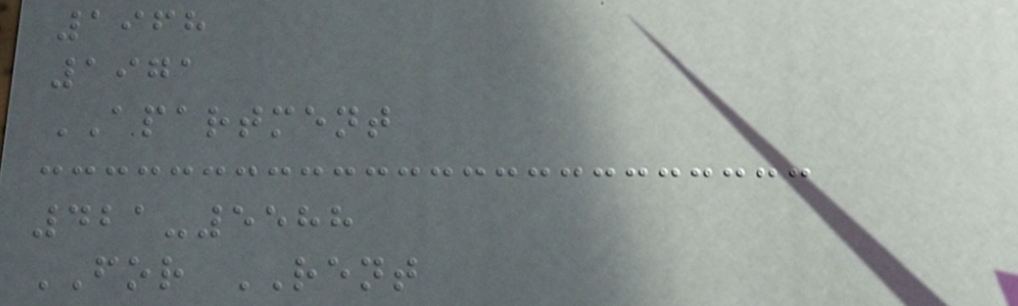1968
1971
APARTMENT
421-5588
FOR RENT
